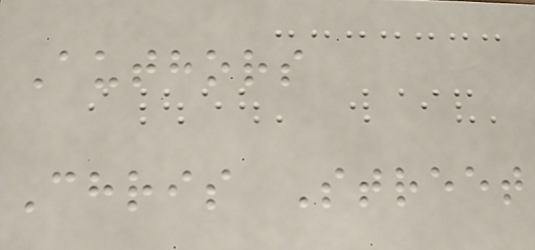Authors
Chris Street
